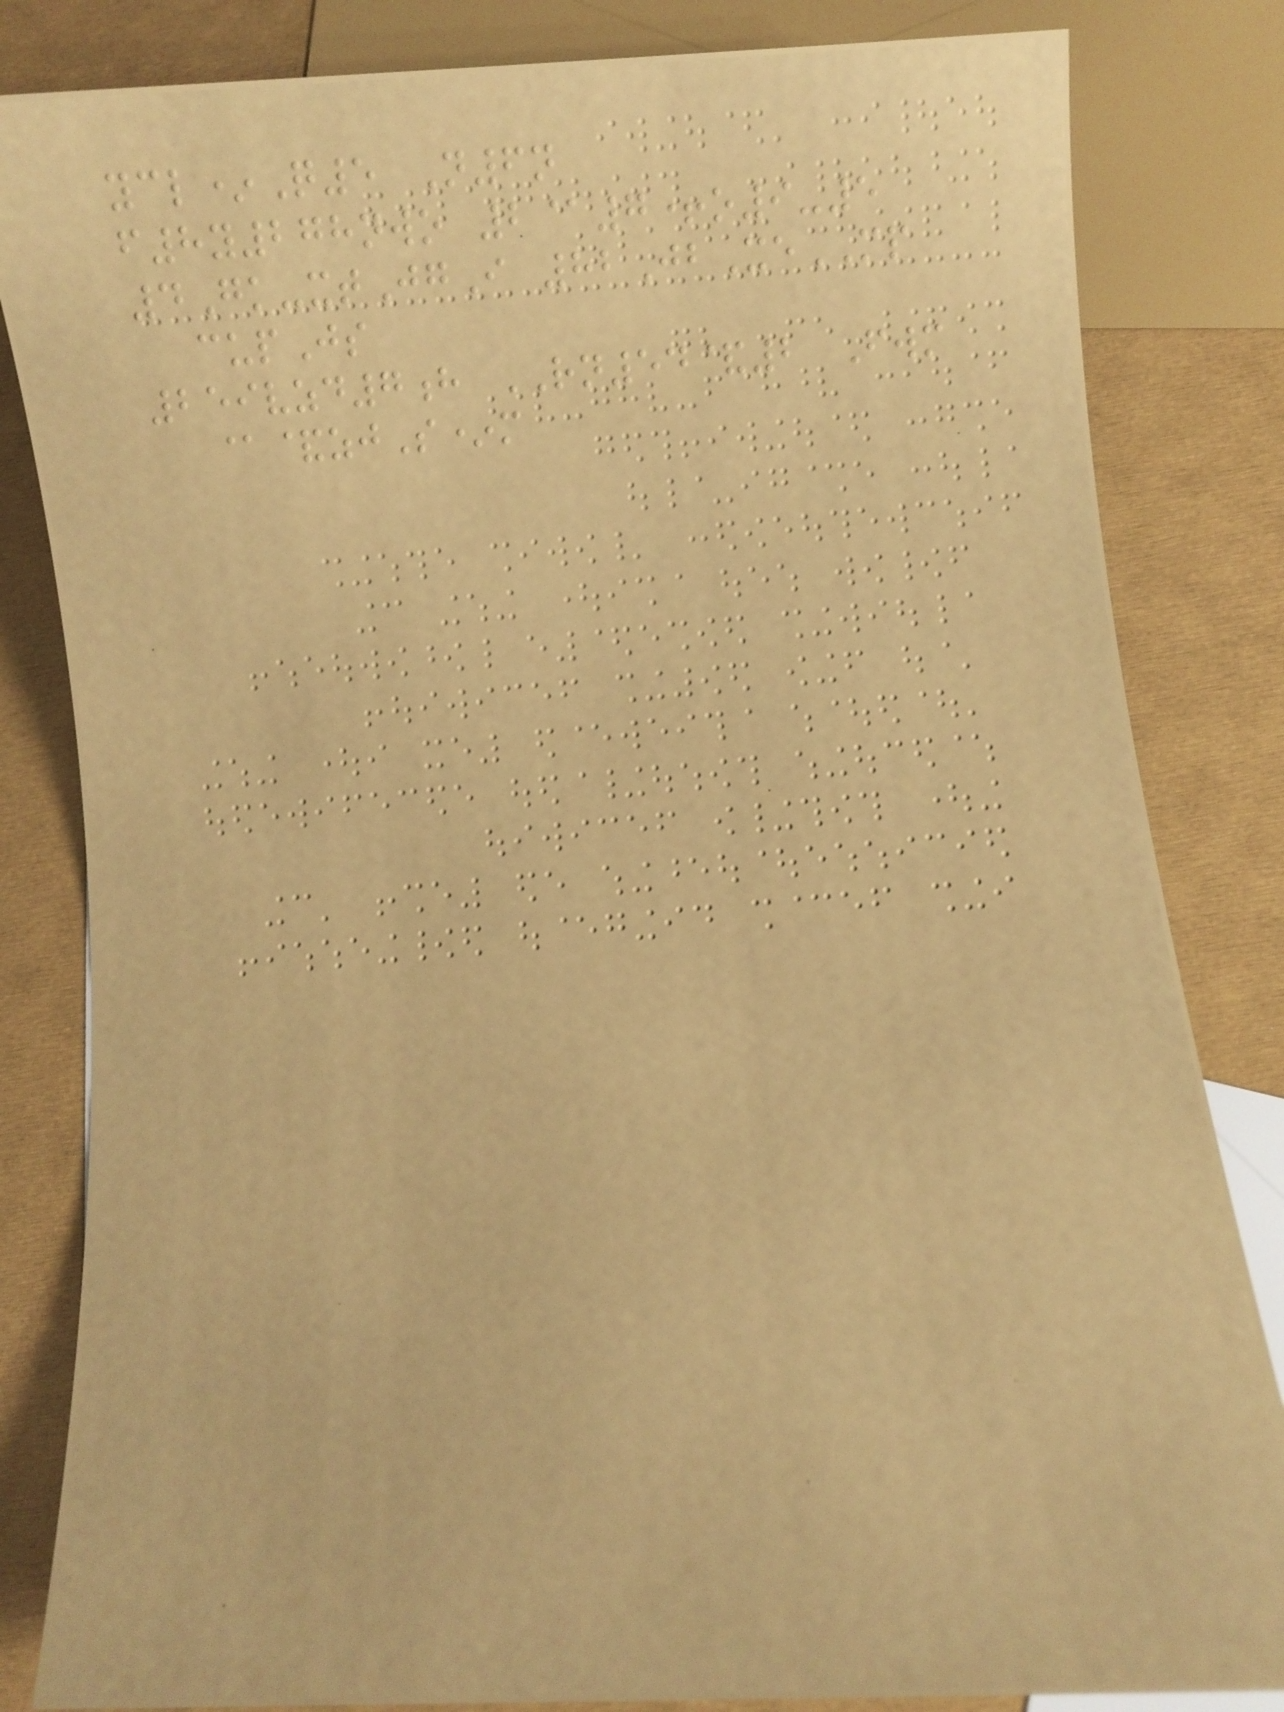ycl*Q5 N6n
f8y278nwo 2@7+o9-5
4Gk-xtJgI 82JbXeMP
cupJs
259vzd7h RN54&2 Fwm
@&zjS*m
